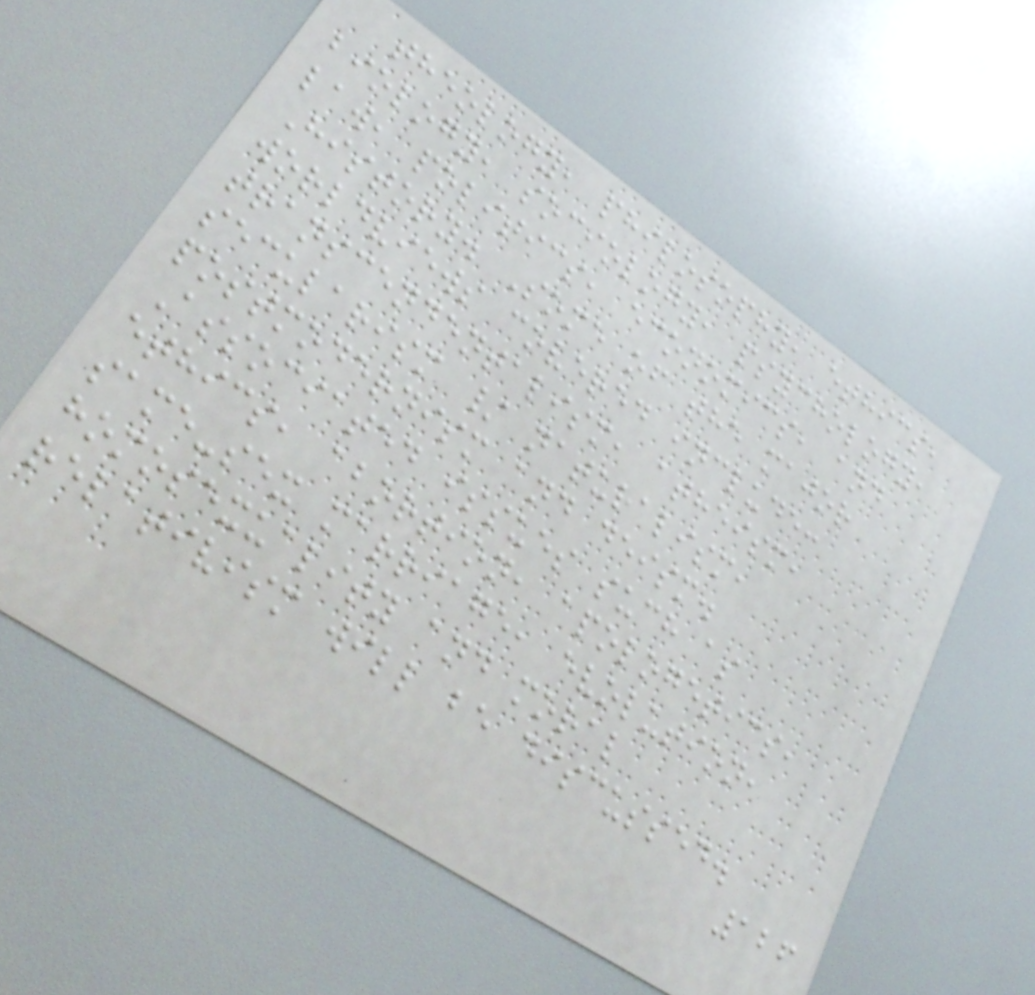theology, philosophy, ethics,
biology, sociology, psychology,
law, politics, economics, and
History. Some of the major
worldviews covered include:
transcendentalism, atheism,
secularism / naturalism,
postmodernism and deism.
Associated issues such as
ethics, abortion, apologetics,
same-sex marriage, evolution,
homosexuality and moral
relativism will be discussed.
126
